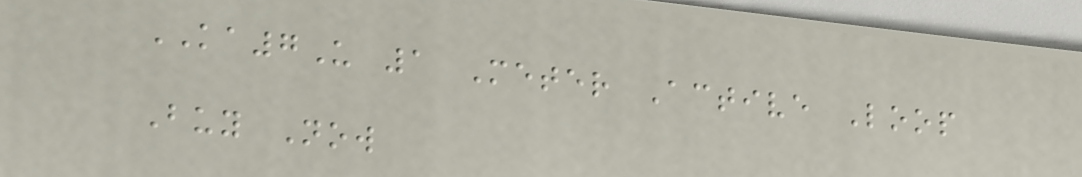KA7U 1 Meter Active Loop
Buy Now
